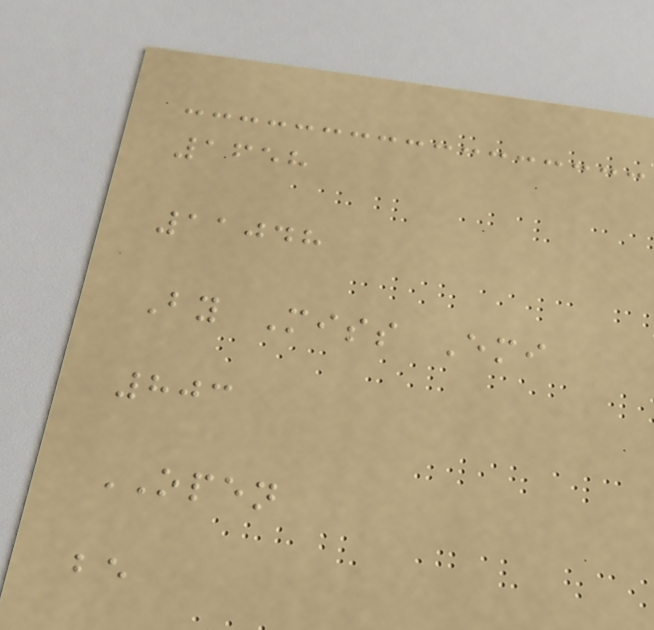1658
11048
By Miss Emi
803
OPEN
be
